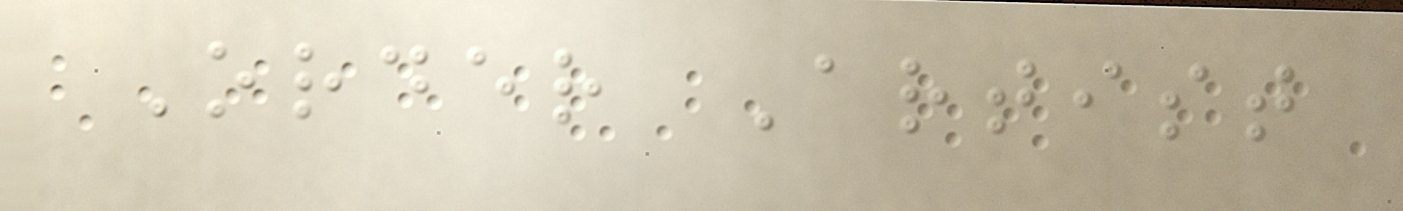Order Artist
